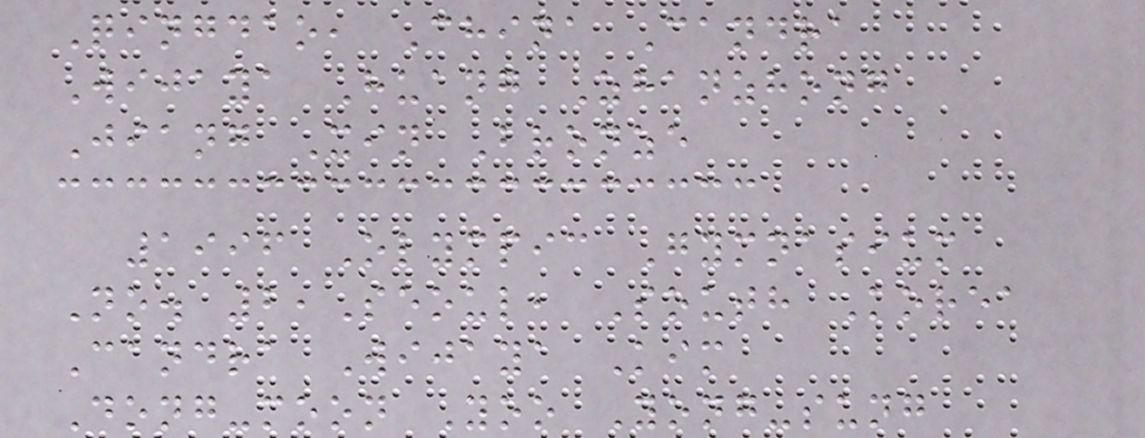Qingdao, China Candra
Wijaya Huang Zhanzhong
Jiang Xin Bronze
1996 Olympic Gymnasium
No. 2,Seoul, South Korea
Candra Wijaya Kim
Dong-moon Yoo Yong-sung
